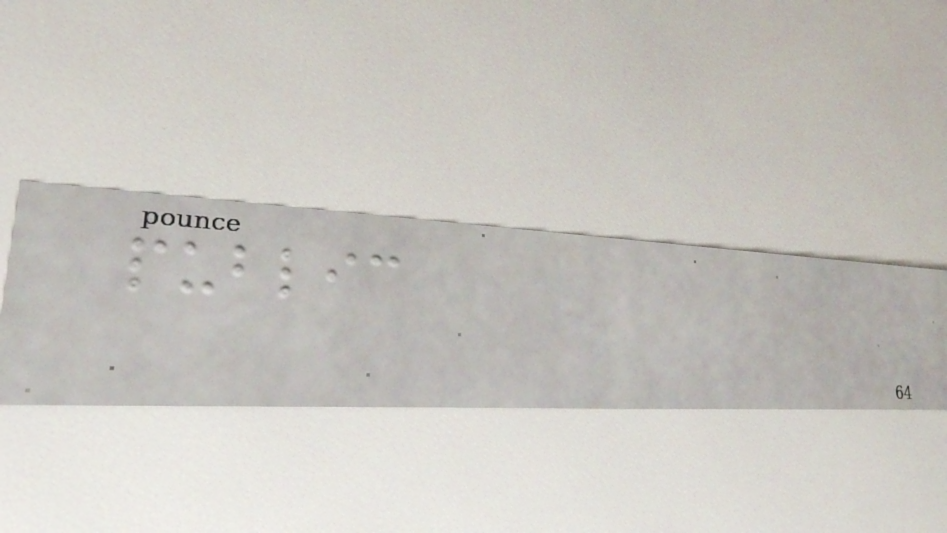public
